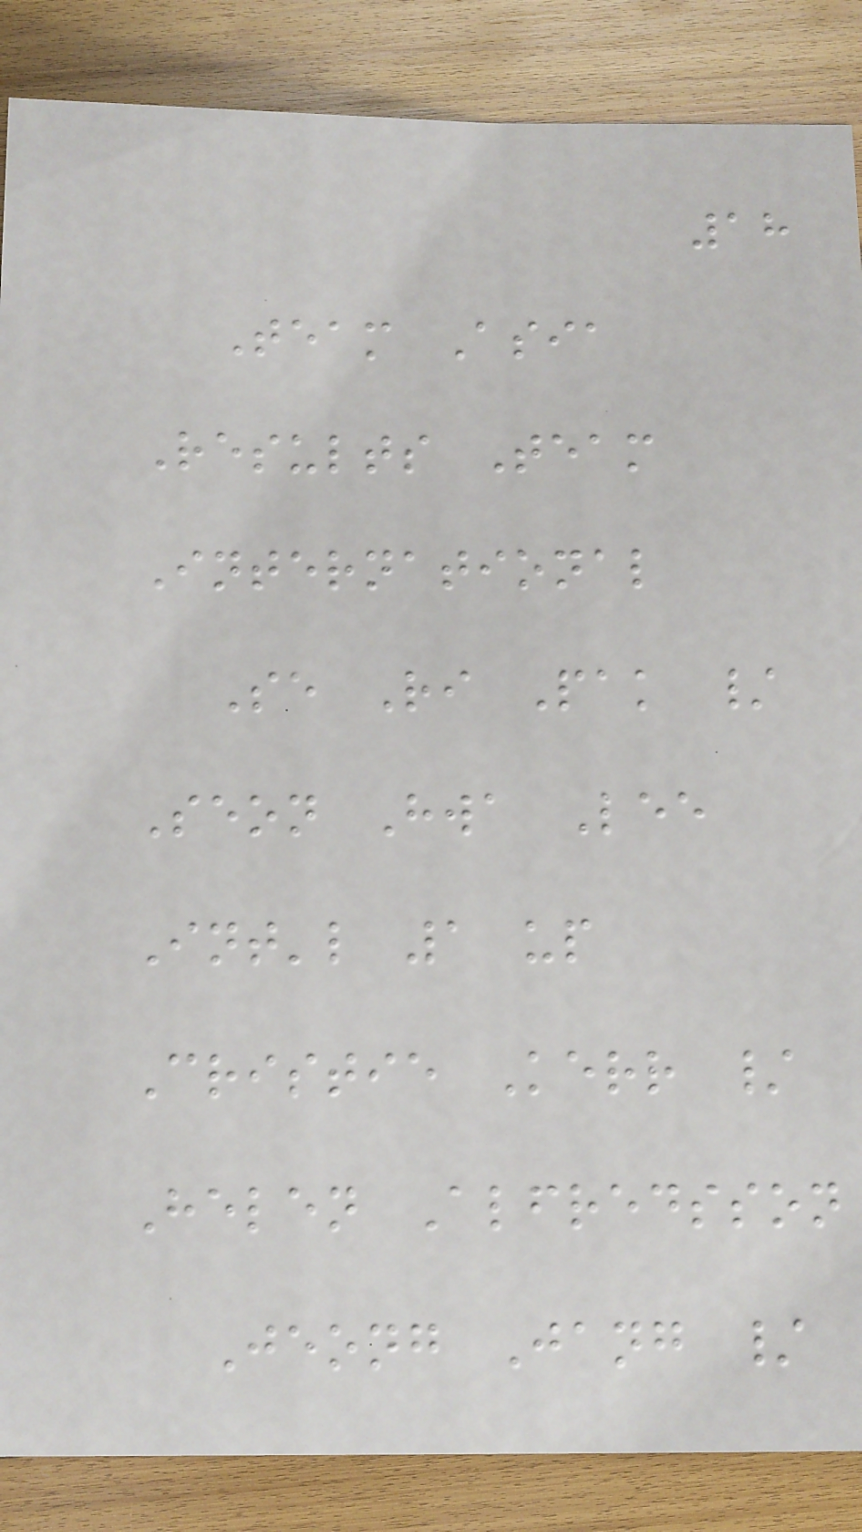18
Team Asia
Results Team
International
Se Ri Pak /
Seon Hwa Lee
Int'l 1 up
Cristie Kerr /
Helen Alfredsson
Jeong Jang /
